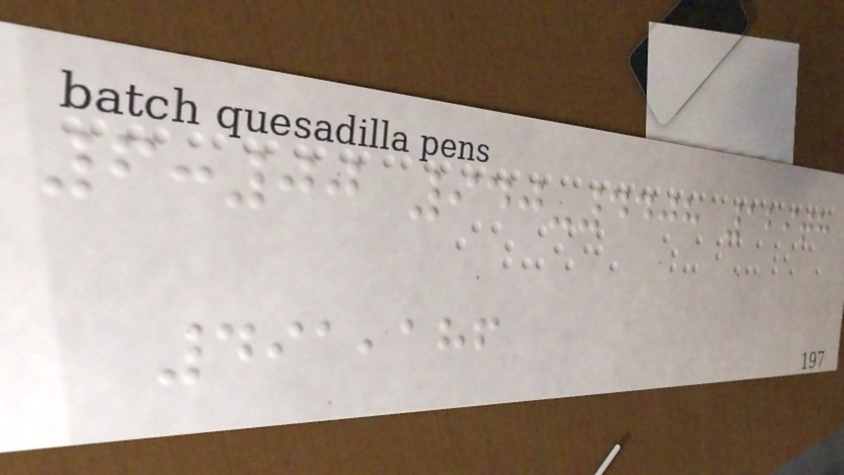6:00 940-4408 129th
491,186
